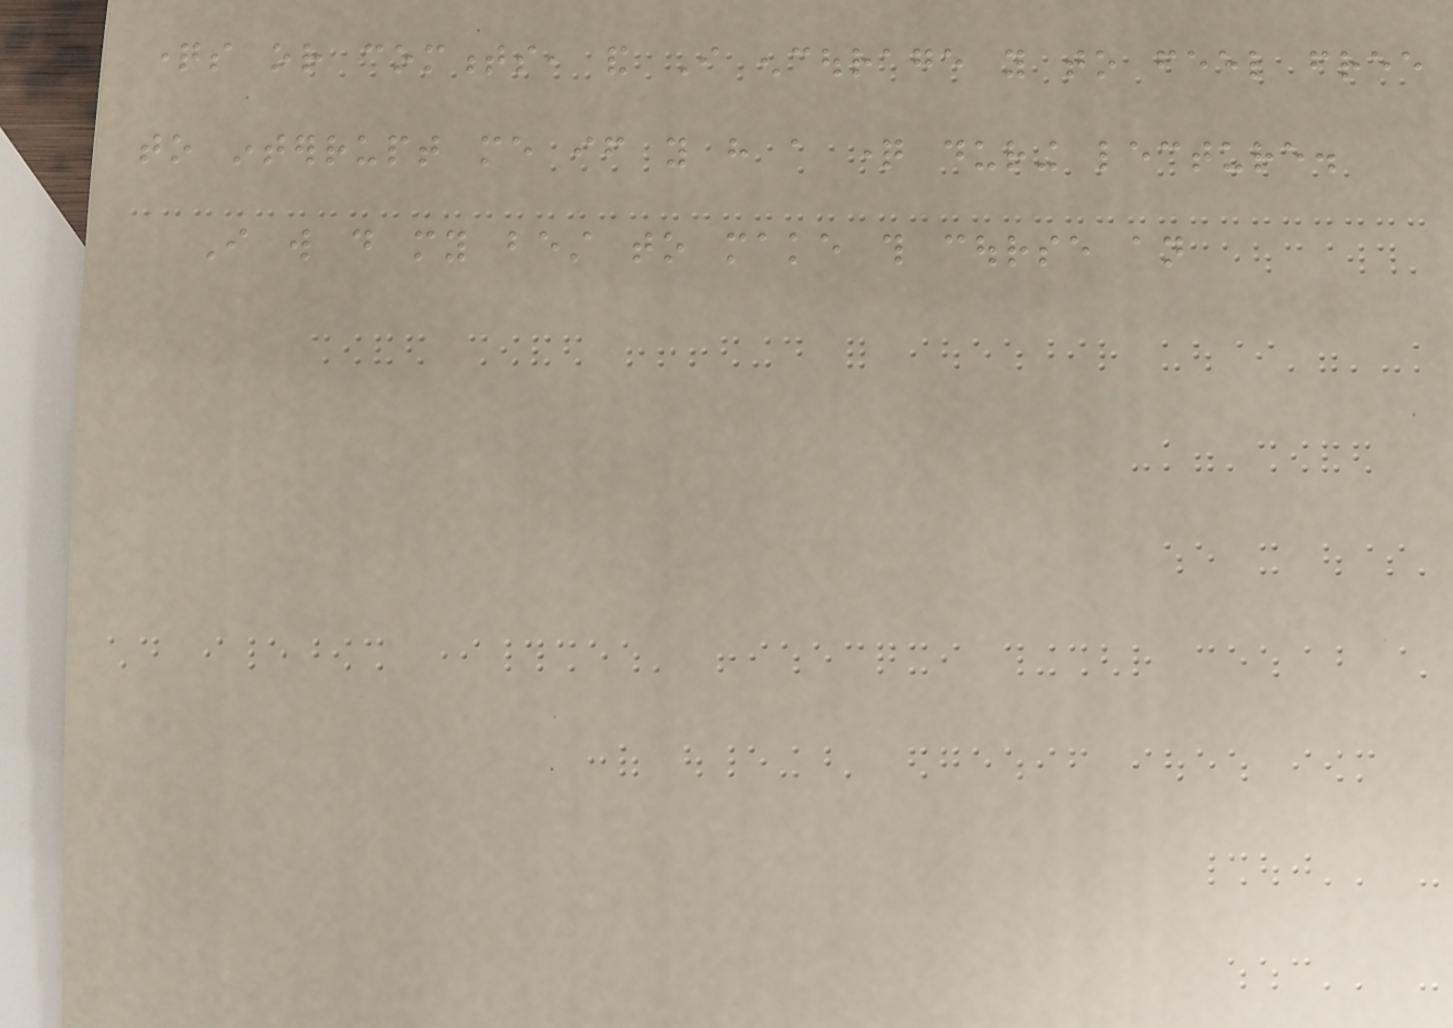questions or comments, and I encourage you to feel free
to interrupt me if you have a question during lecture.
I will do my best to make this course an
